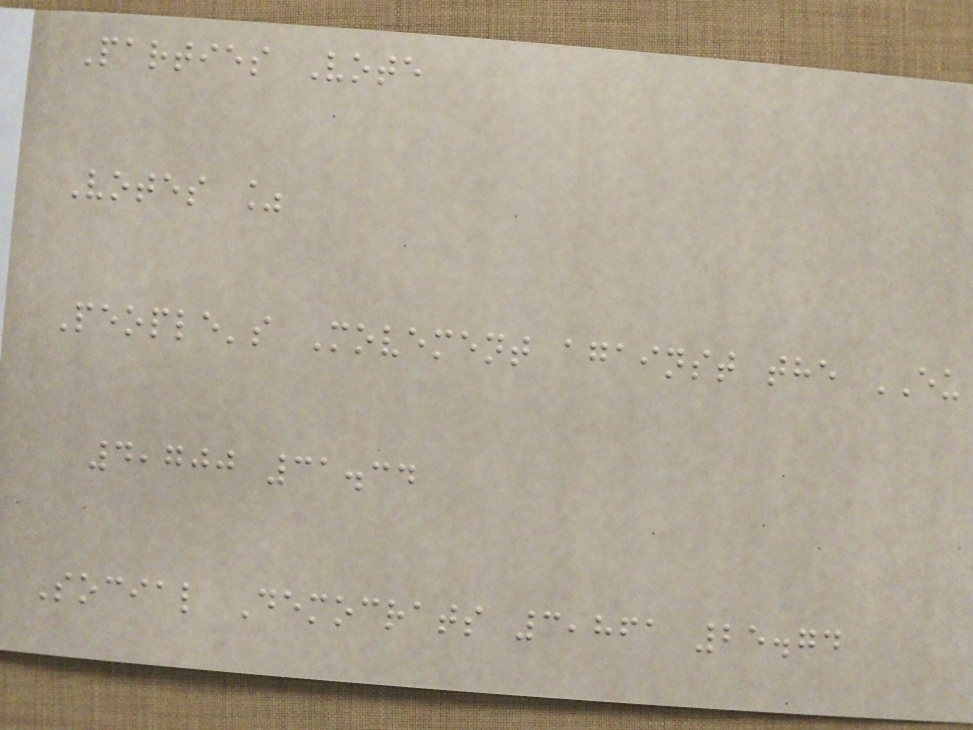Parties Vote
Votes %
People's Movement against the EU
4,700 31.34
Social Democrats 3,861 25.74
